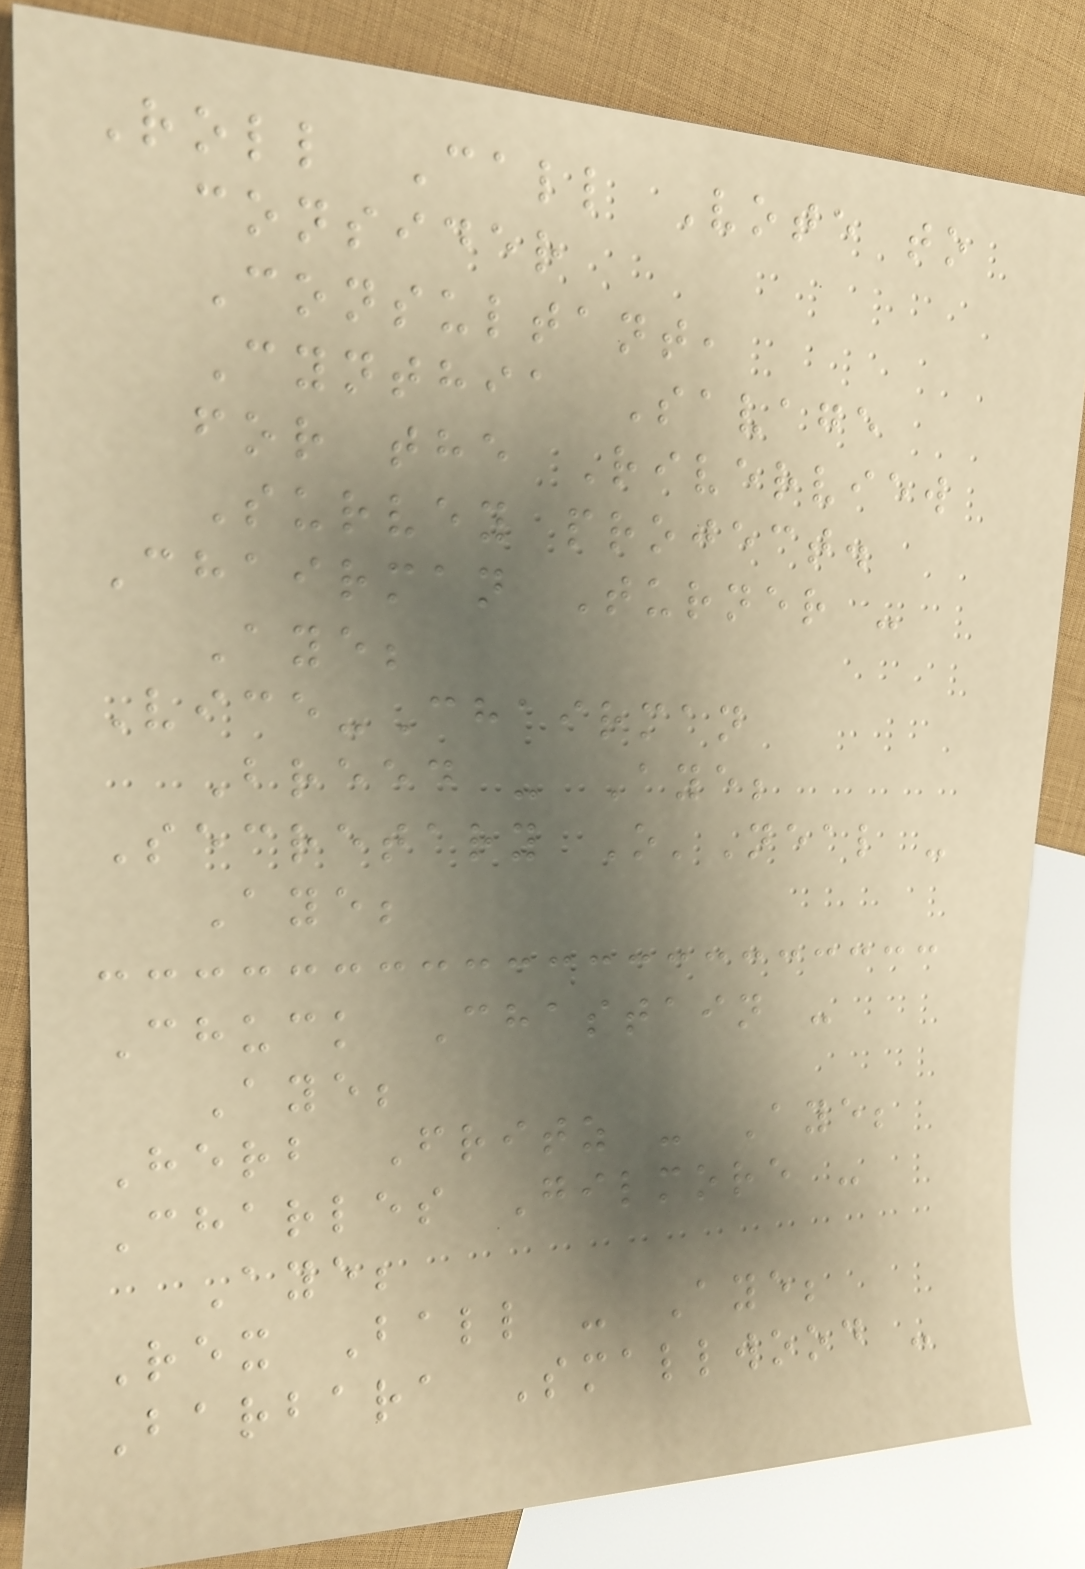Roll Call Vote to
consider
Consultant,
Cynthia Savage
for the Riverview
Survey project.
Chairman Turner -
Aye;
Vice-Chairman
Breed - Aye;
Secretary O'Neal -
Aye;
Chuck Chastain -
Aye;
Herb Fritz - Aye;
Charles Gilmore -
Aye;
Rex Ball - Aye;
Barbara Smallwood -
